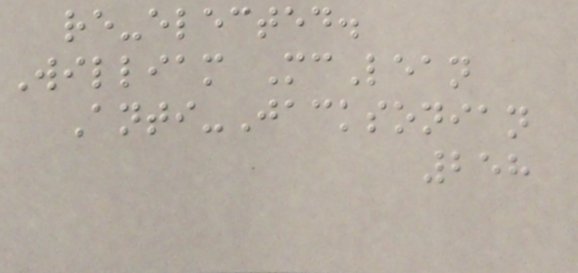re-elected.
William McLean
Anti-Jacksonian
258
